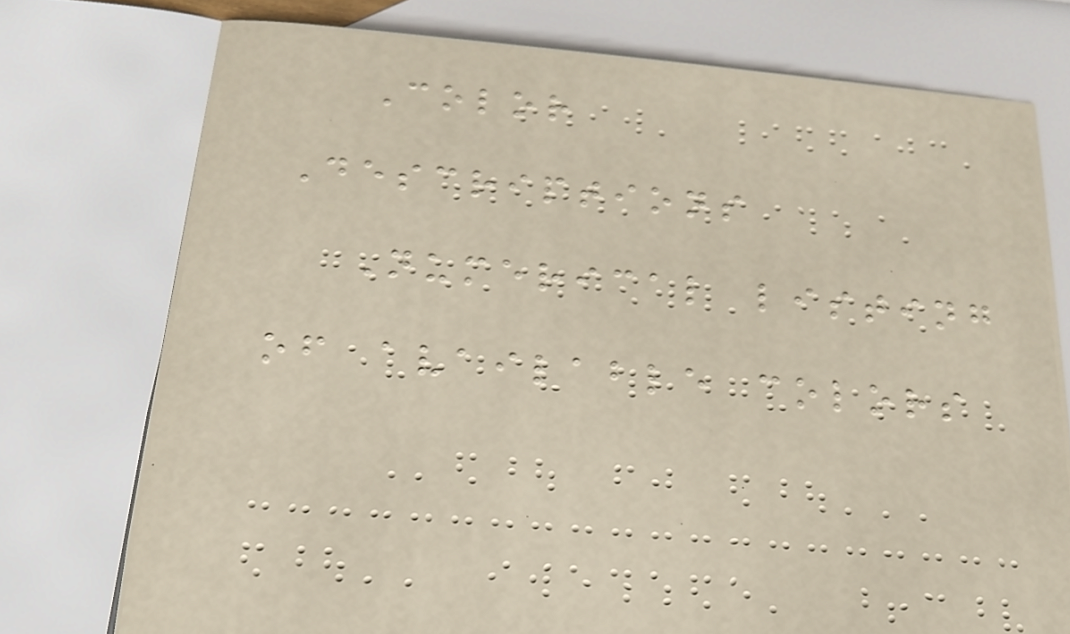Color
Descriptions
Numerical listing
of available colors
